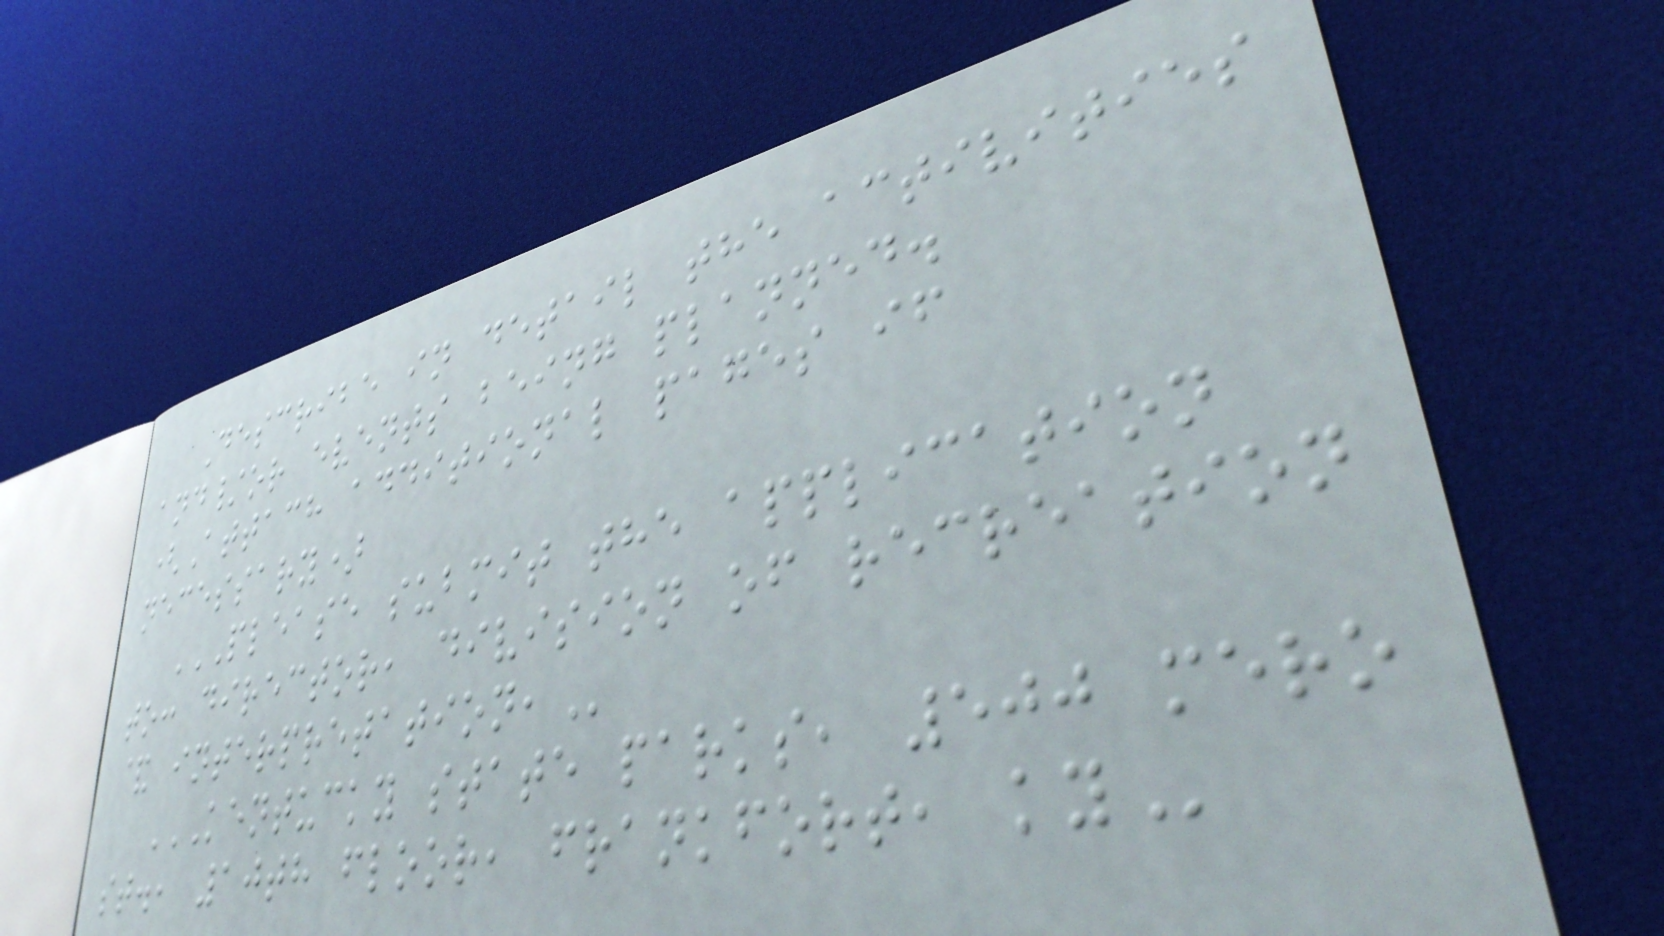Describe in detail the activities
and/or events being planned.
(Attach additional pages if
necessary)
PLEASE SUBMIT THE APPLICATION
TO: DIRECTOR, DIVISION OF RECREATION
& INTERPRETATION,
KENTUCKY STATE PARKS, 500 MERO
ST., 10TH FLOOR, FRANKFORT, KY
